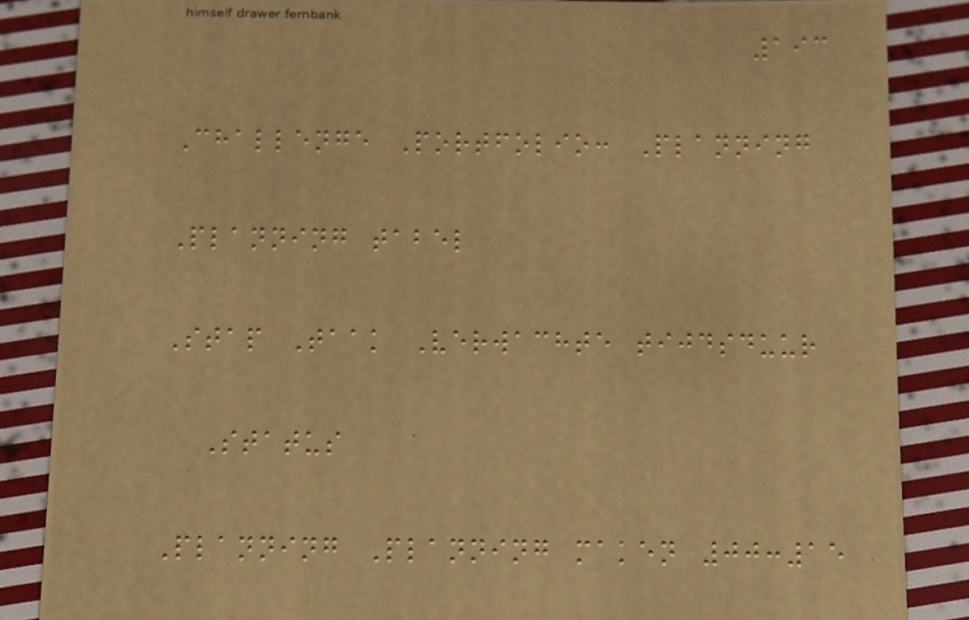193
Challenge Portfolio: Planning
Planning tabel
Stap Taak Verwachte tijdsduur
Status
Planning Planning maken 00:15
